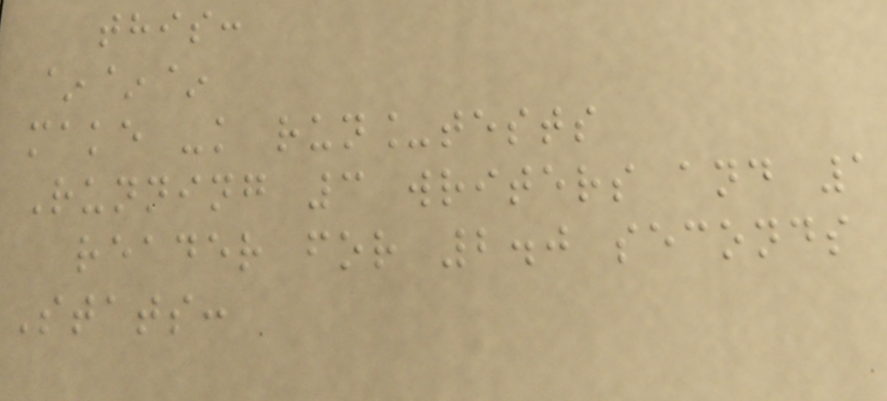this:
~~~
make -k run_tests
Running 3 writers and 1
reader for 2.0 seconds
Stats:
